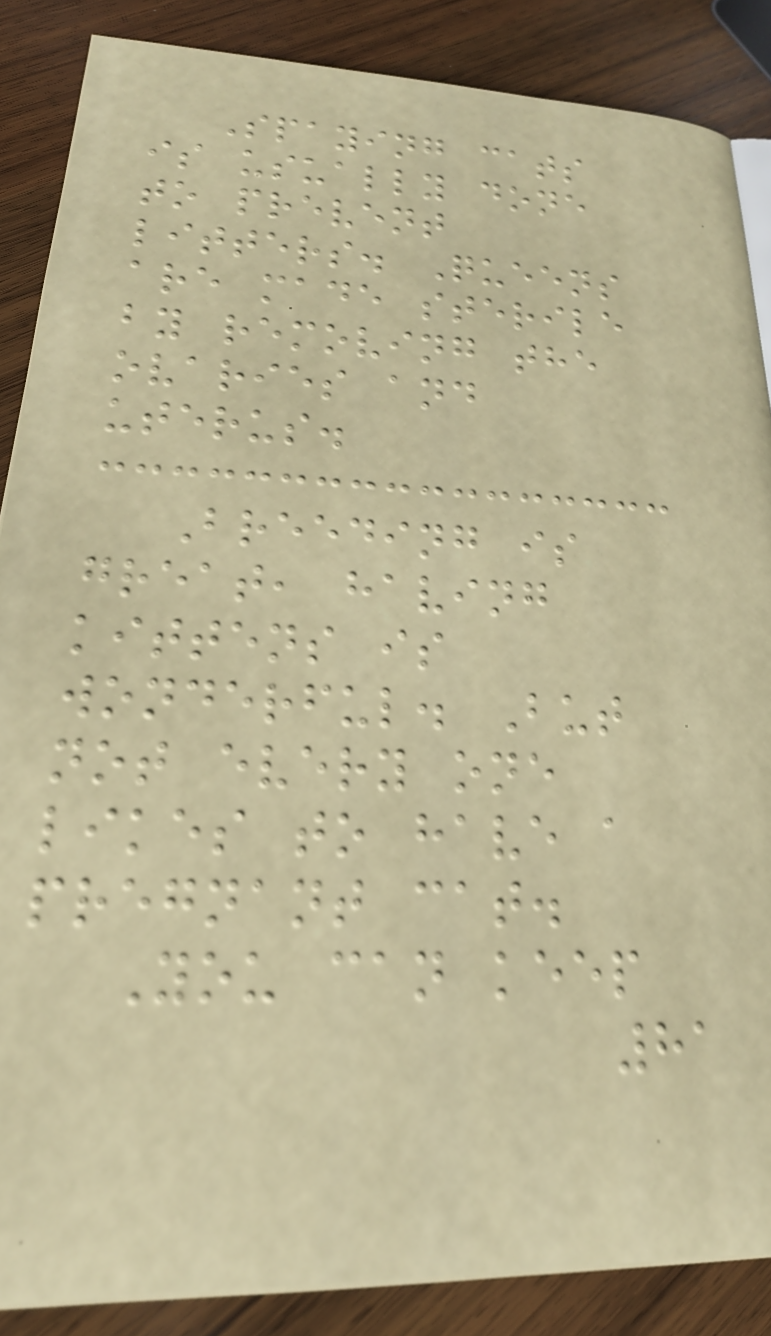Spaying cats
is usually done
to prevent
litters. Queens
are made sterile
by removing the
ovaries and
uterus.
Breeding is
great, having
kittens is
wonderful. But
not every one
likes to have a
pregnant cat.
You can keep
81
